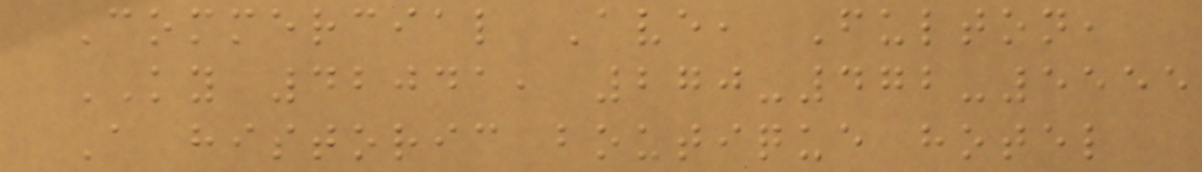Commercial Ave, Fulton,
KY 42041, 270-472-5555
A historic boutique hotel
